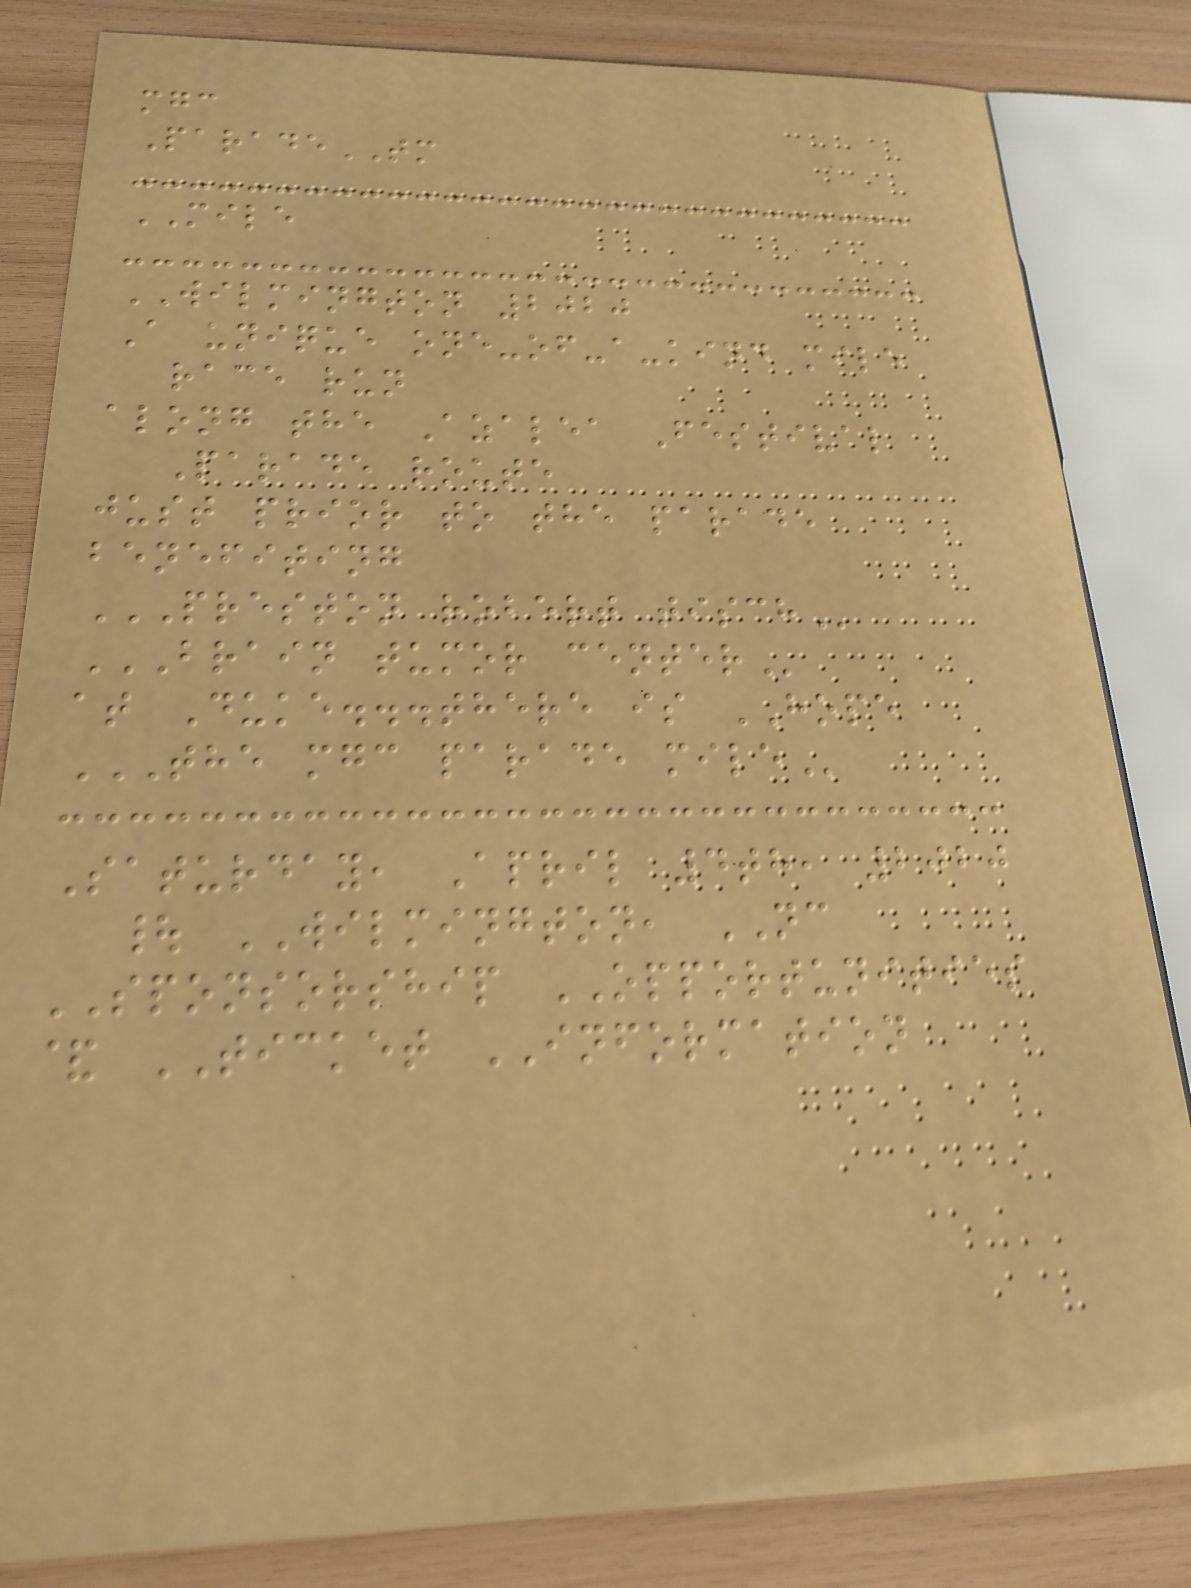mgc
ParadeTM
MILE
WILMINGTON 2020
A unique one-of-a-kind mile
race run
along the Azalea Festival
Parade route
just prior to the parade
benefiting
PRESTON ROBERT TISCH
BRAIN TUMOR CENTER
at Duke...there is HOPE
THE MGC PARADE MILE
Saturday, April 4th, 2020
| WILMINGTON, NC
SPONSORSHIP OPPORTUNITIES
& TICKET INFORMATION
